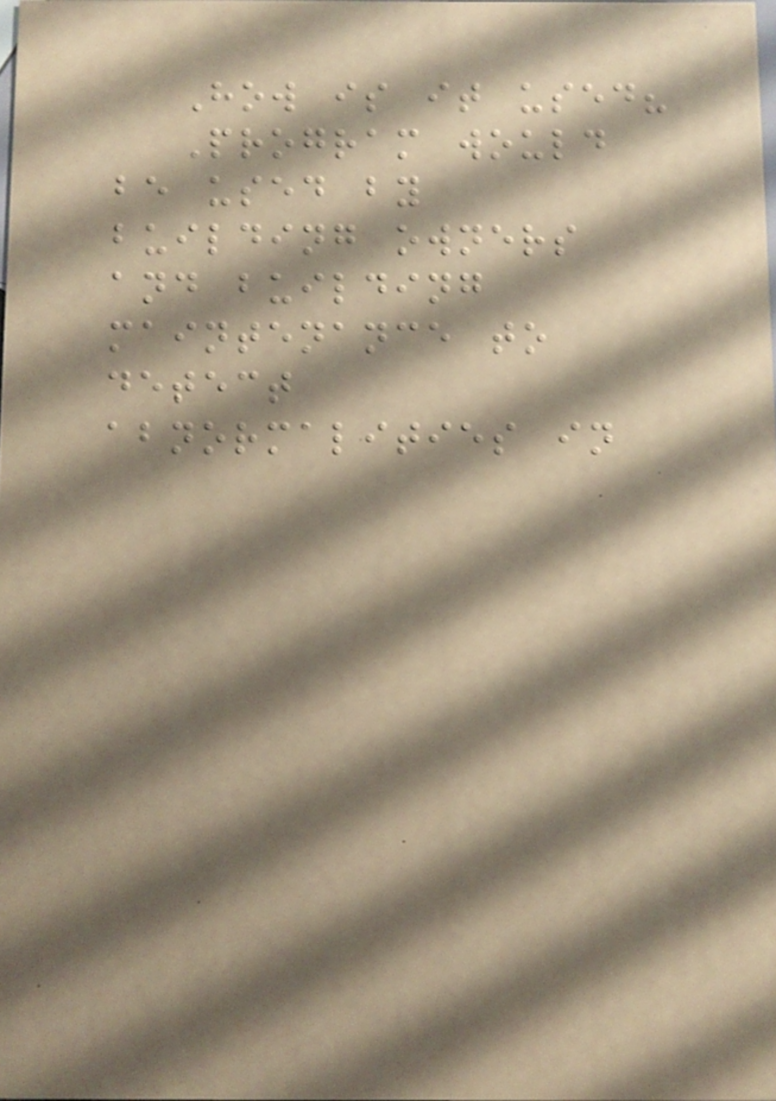How is it used?
Program would
be used by
building owners
and building
maintenance to
detect
abnormalities in
